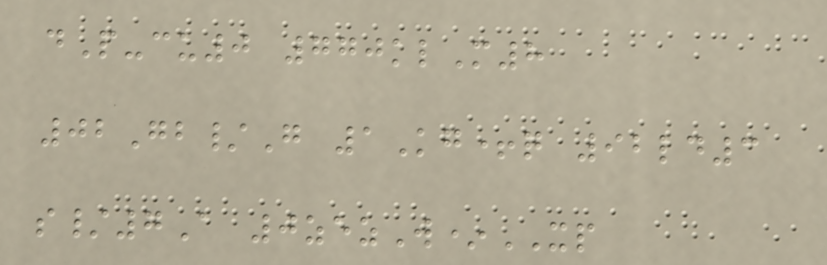dP-cu0 770klM8
02Gb/G 1Kg+q 92ld3
s/7A 0zezW*XP
